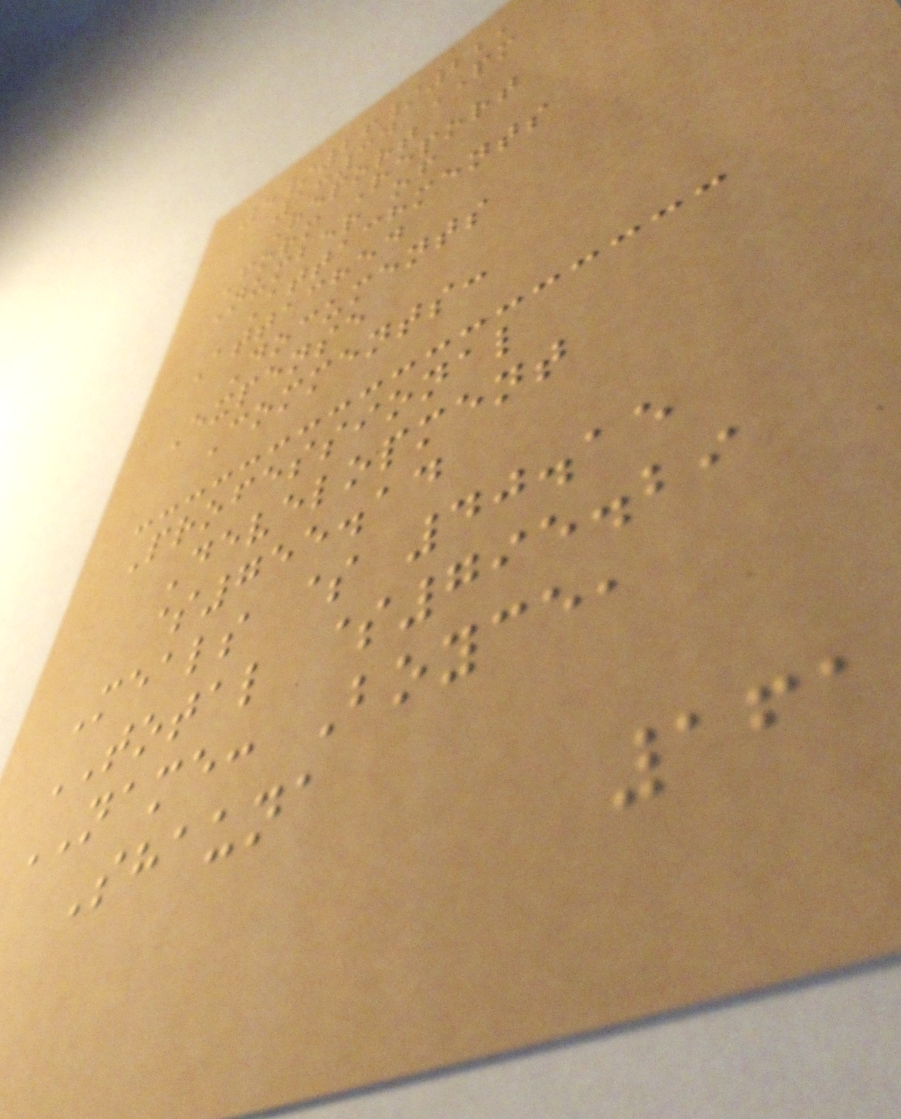4/26/22,
1:34 PM
Report
Form Report
Number of
Attachments
Attached
Documents
Expense
Comments:
Professional
Development
$755.14
Meals $ 40.15
TOTAL $795.29
NAME: Boyce,
Shauna
161
